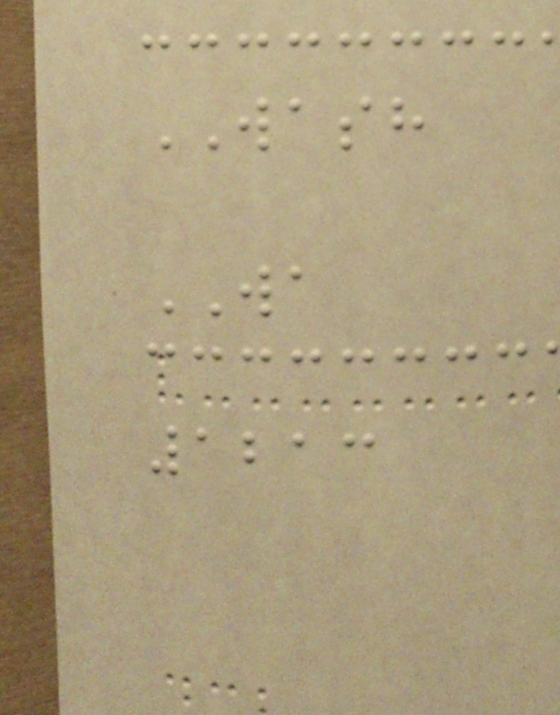WASH
WA
1213
